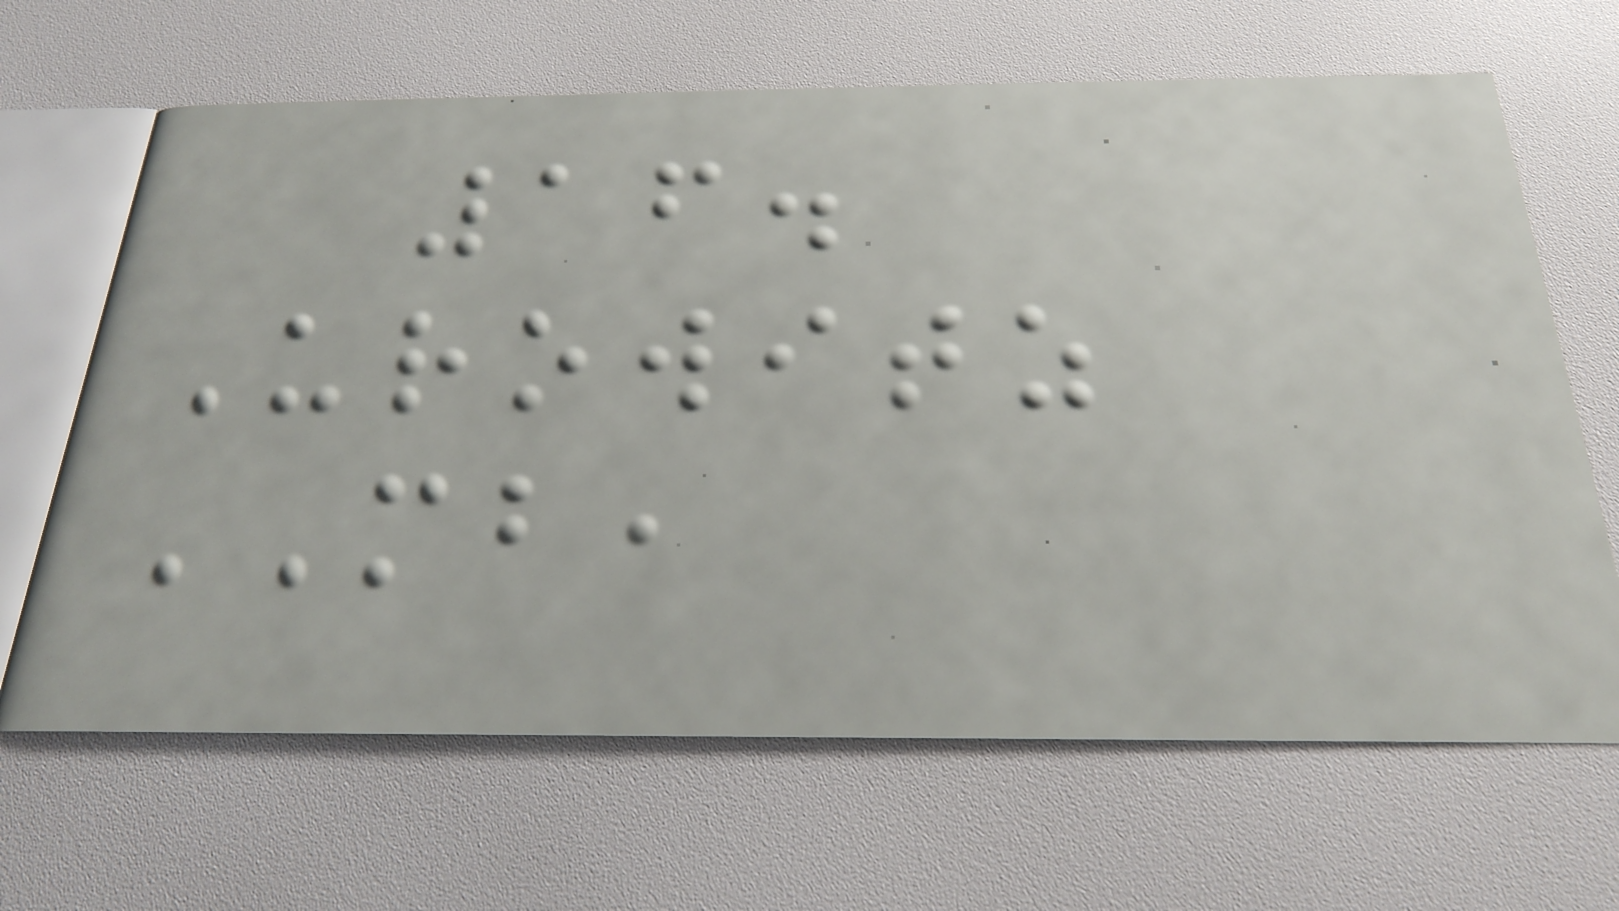16.
Urowitz
MB,
